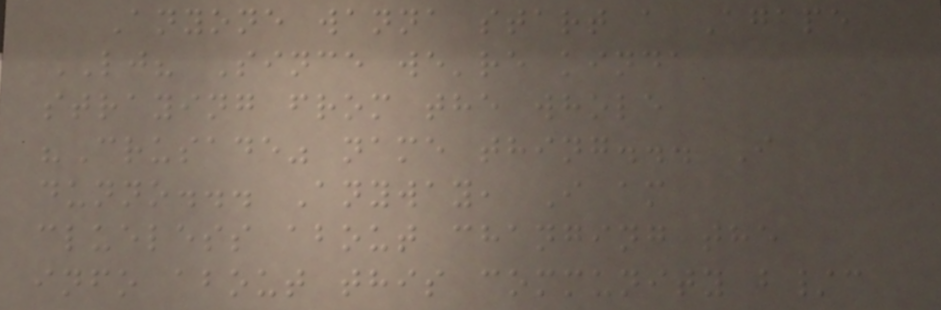Anyone wanna start a Agape
LJ? Since we're kinda
straying from the whole
"Crusade" name thing... I
dunno... Anyway, I am
clueless about changing the
info about this community b/c
